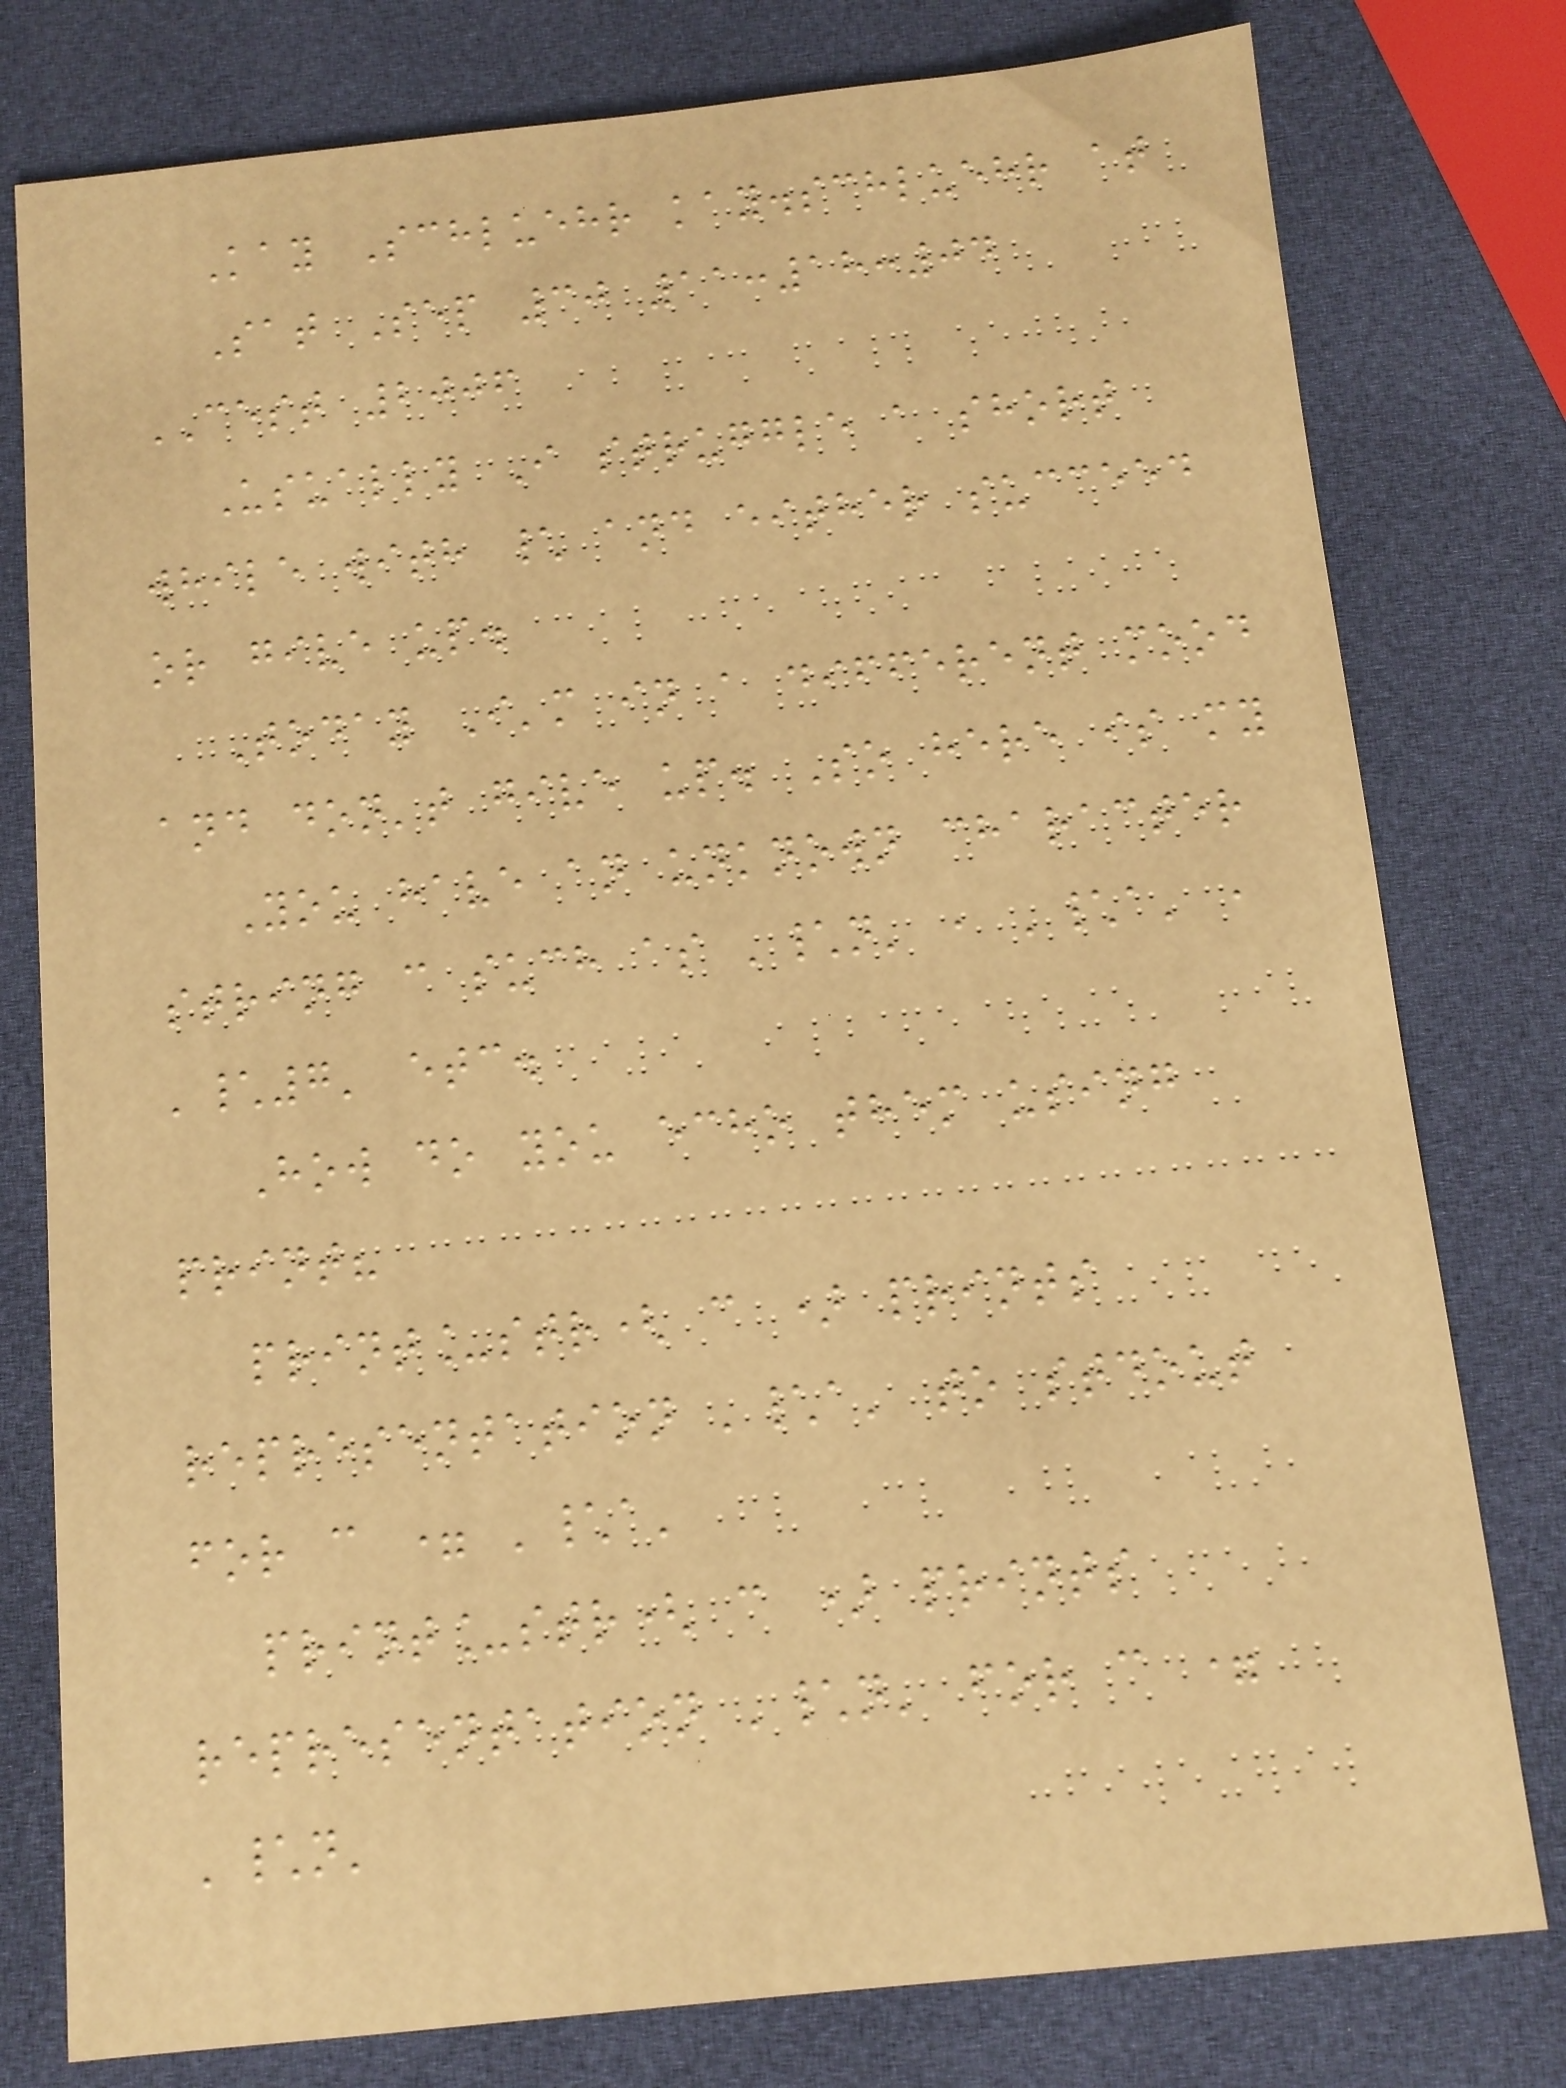Kay Schluehr kay.schluehr at
Sat Sep 30 11:18:04
CEST 2006
Usually I struggle a short
while with \ and either succeed
or give up.
Today I'm in a different mood
and don't give up. So here is my
You have an unknown character
string c such as '\n' , '\a' ,
'\7' etc.
How do you echo them using
print?
print_str( c ) prints
representation '\a' to stdout
for c = '\a'
print_str( c ) prints
representation '\n' for c =
'\n'
